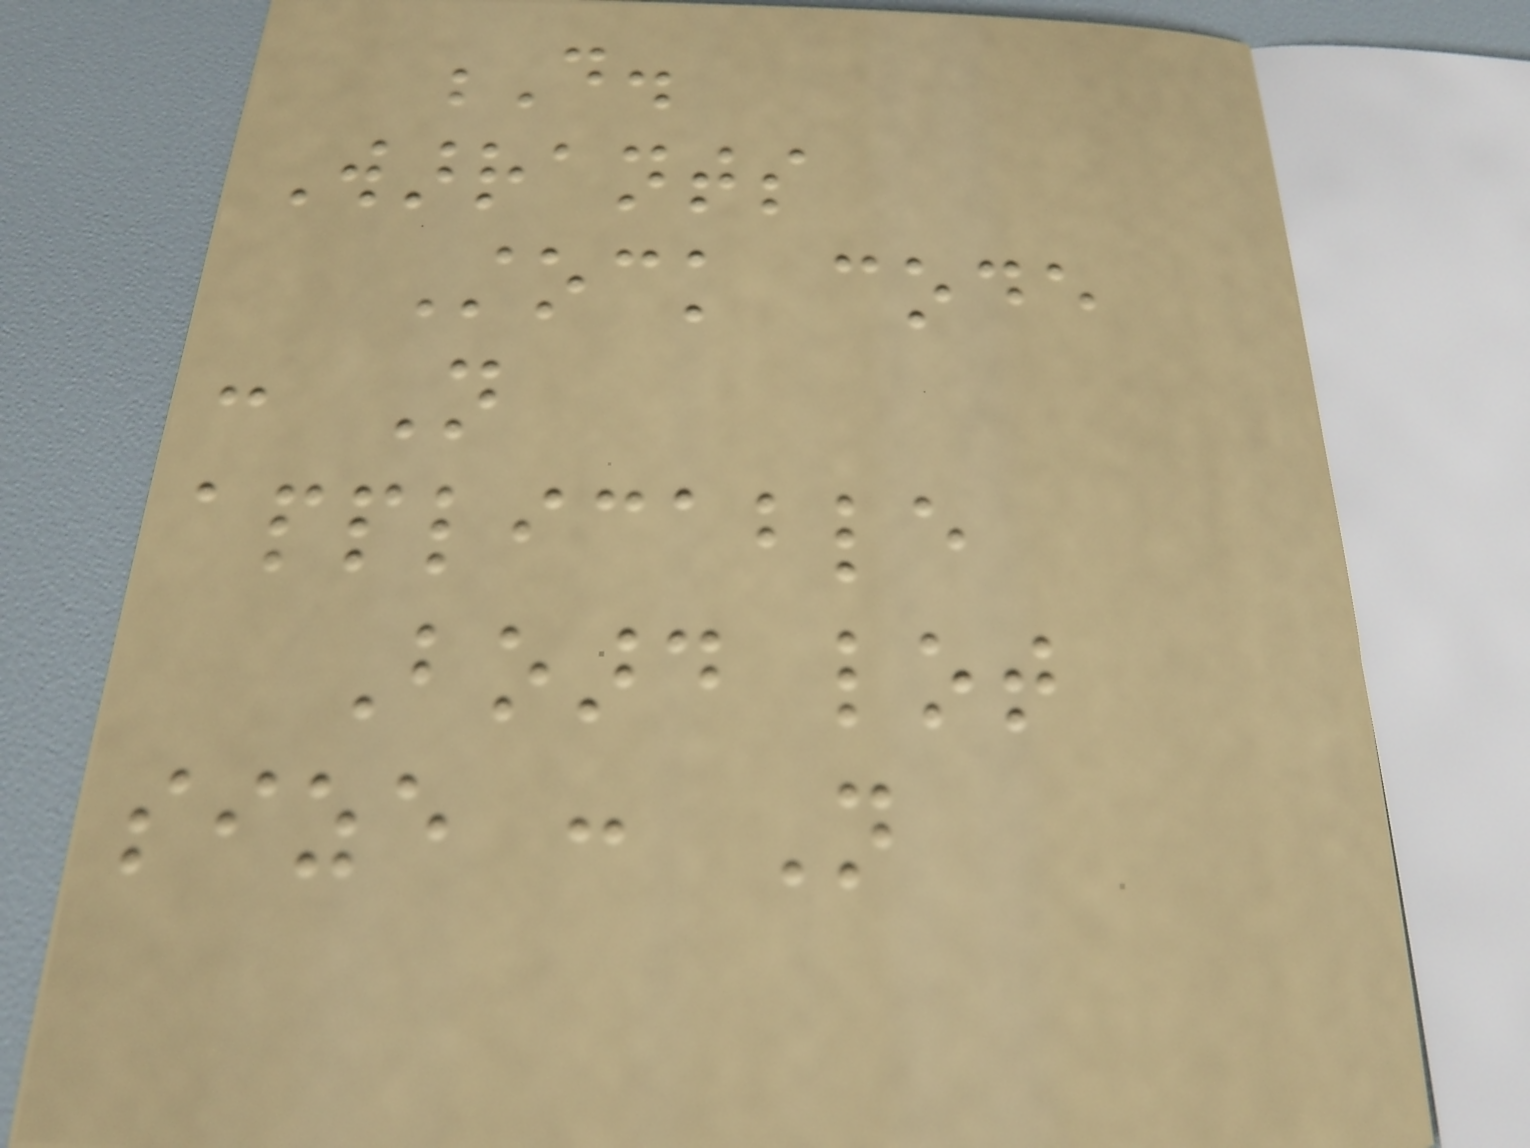D.
Warrants
Stock code
: Not
applicable
Board lot
size : Not
